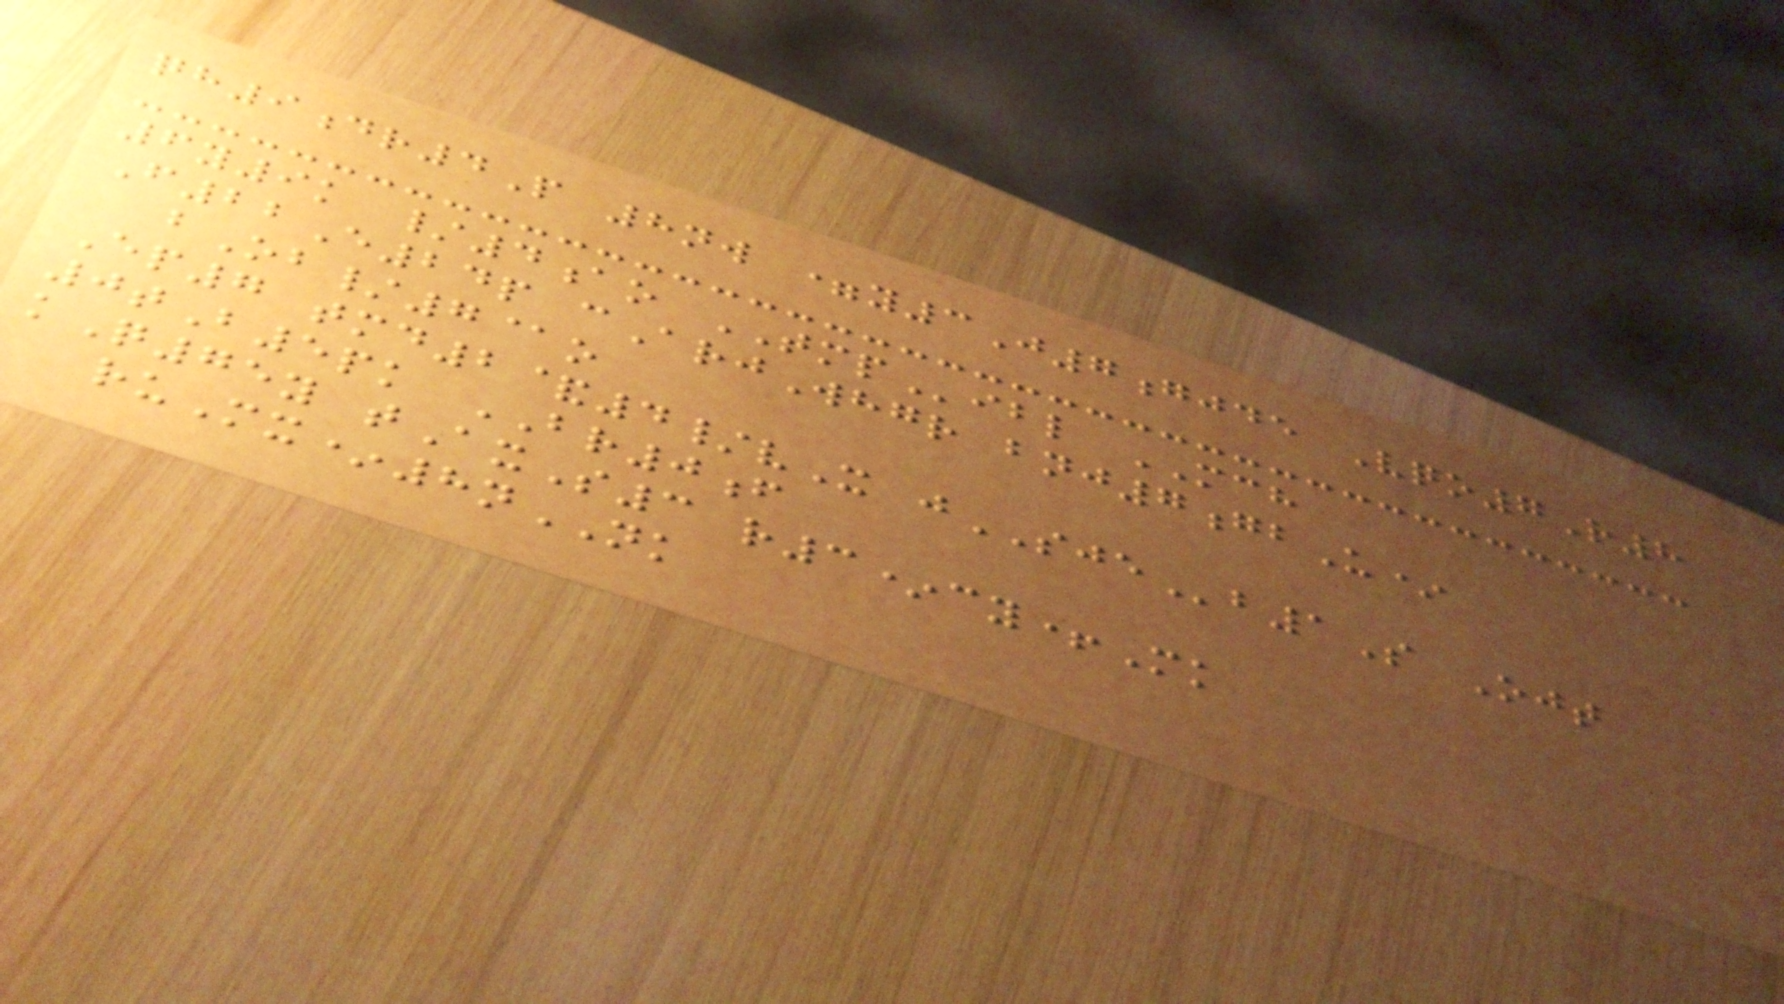qh9dr4P 8nw =y3J7gjde Vqo7R8
6y9k /4ao TMPibl MCH
F22E24p cArjWhgr bnj7gbU*
bOb/7@o
Ep7 tmd2&4/vX jSJEb1S Ojt
0tB5pk BR0f
kQ75y tAxS3 r3*cy+Mk
ruMx*8nNK
